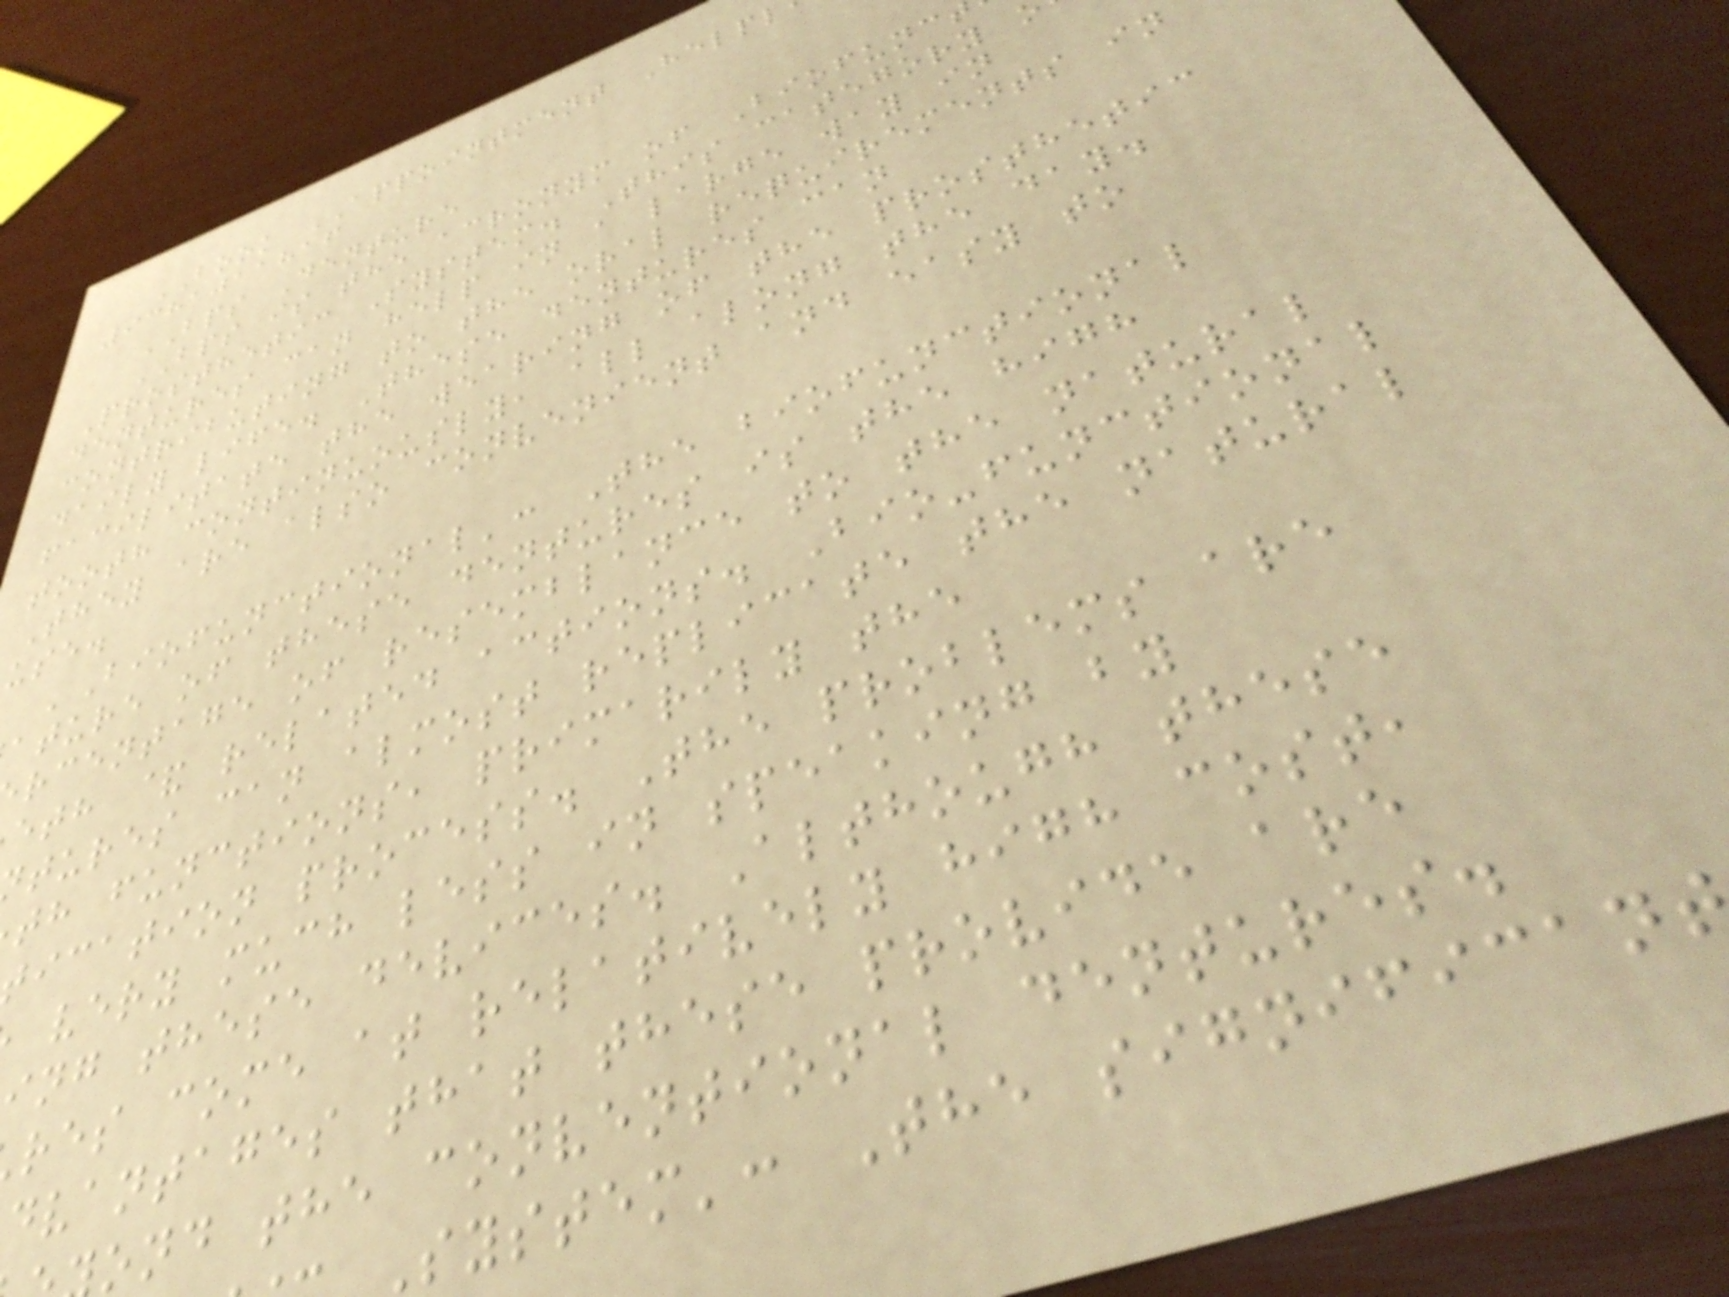BOOK APPOINTMENT Helpl
9381011816
BPS Denture
BPS is the acronym of Biofunc
Prosthetic System. This category
dentures can help in a large way in
contributing to the oral requirements in
daily life. These dentures can
facilitate the wearing of the prosthetic
tooth continuously, all along the day.
They are also convenient and easy to
use.
'Biofunctional': The biofunctional
ature of these dentures is the high
rcentage of resemblance to the natural
eth & related actions. Bio-functional
tures can almost replicate the natural
th functions, primarily the
ication process. The problems are
very much less in speaking by
ing these devices. Although these
res come at relatively high cost,
dvantages that these provide are
ond the conventional dentures.
system': The significan
